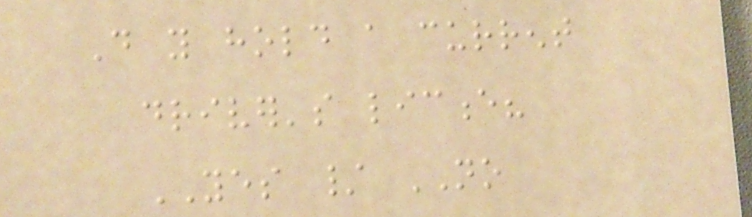Do you hold a current
driver's licence?
YES / NO
